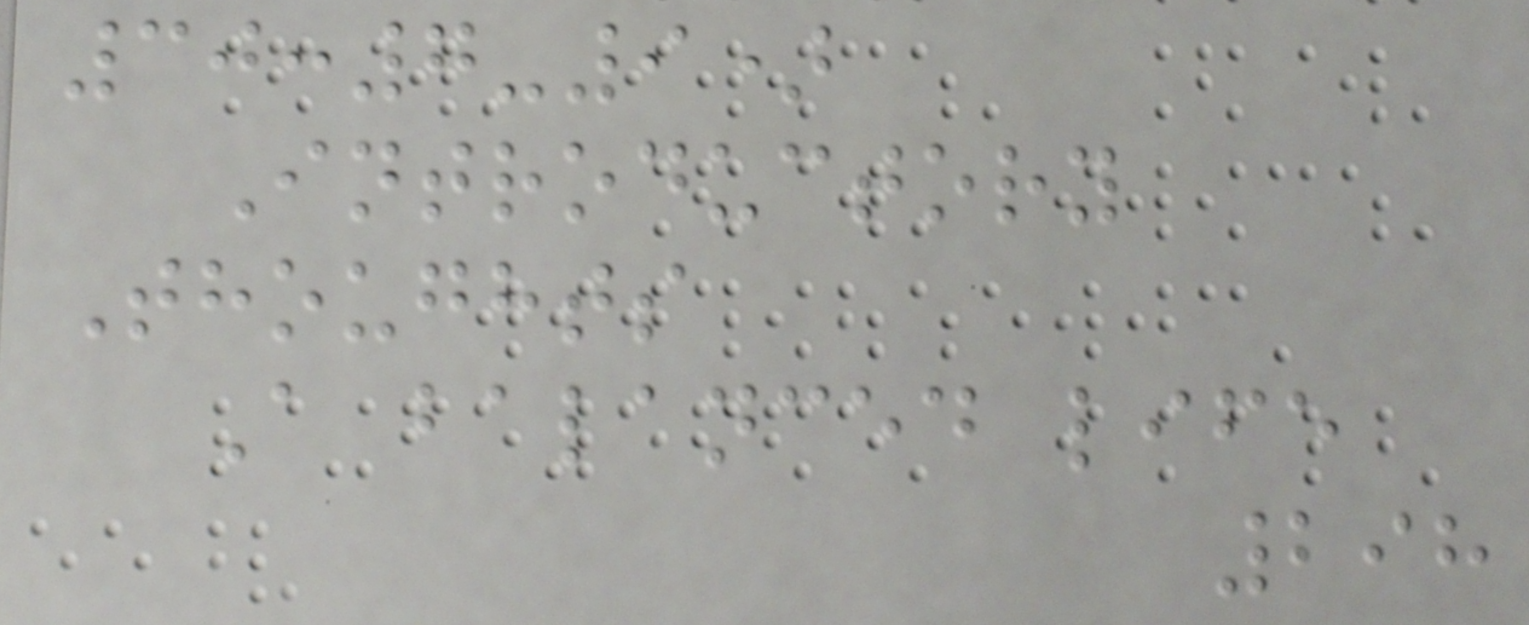30:7-9)
Introductory
Thoughts
A balanced life
298
